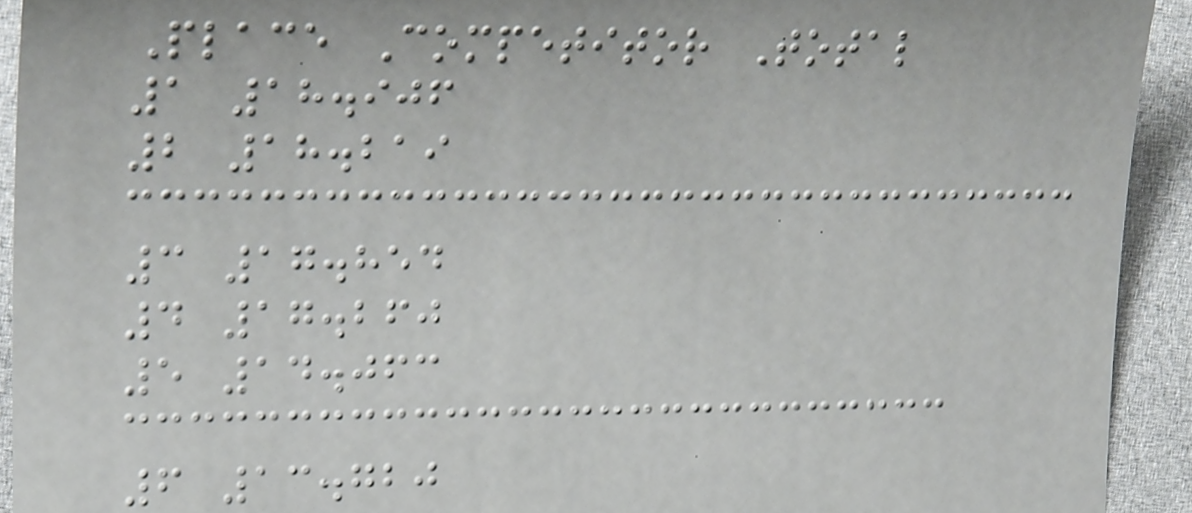Place Competitor Total
1 18.906
2 18.219
3 17.854
4 17.260
5 14.063
6 13.720
